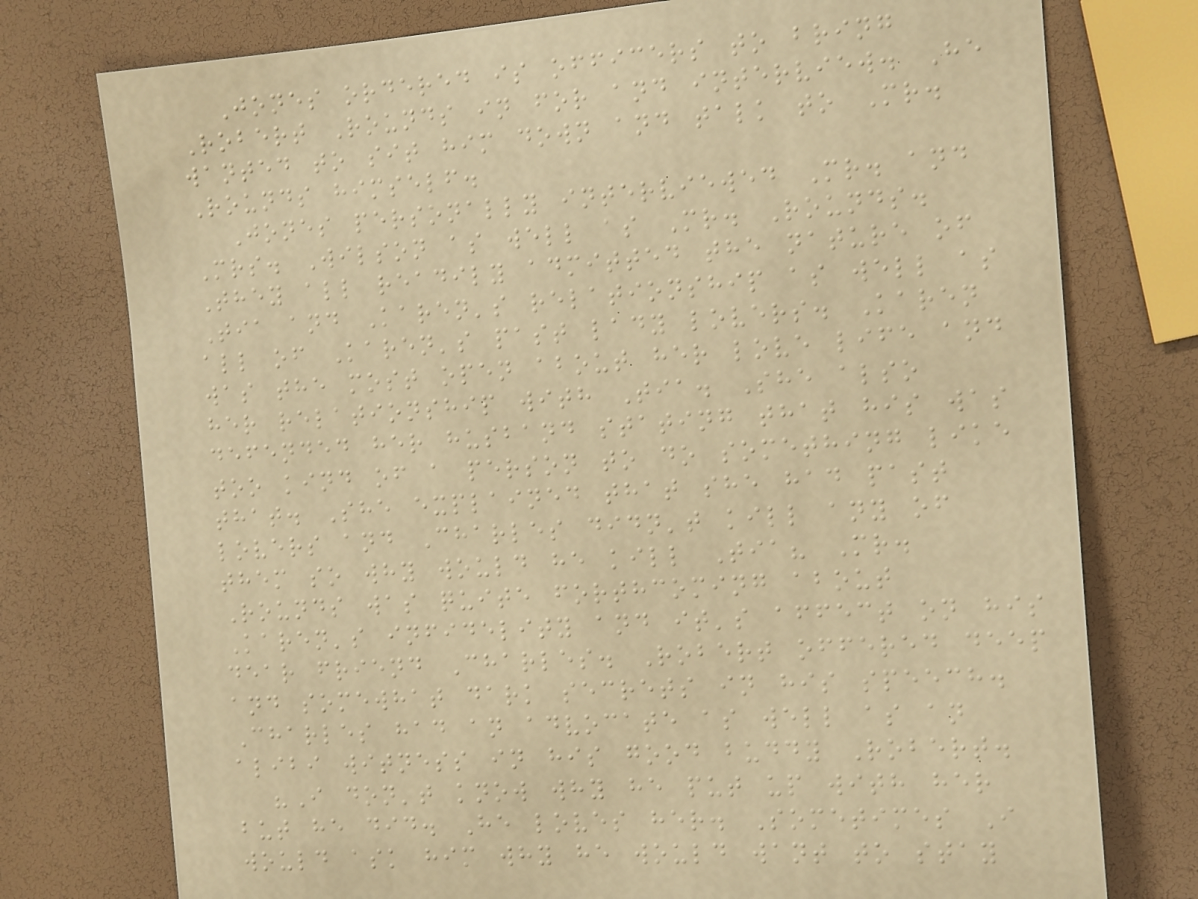Jones ordered is officers to bring
Robert Rounds in for and interview. He
wanted to sit him down and talk to Mr.
Rounds himself.
Jones personally interviewed Mr. and
Mrs. Wilson as well as Mr. Rounds.
They all readily admitted the nature of
Tia and Karen's relationship as well as
all of Karen's past lady lovers. Karen
was the most open about her love life and
her relationship with Tia. She also
defended her husband stating that his was
too kind of a person to do something like
that. She explained that she had past
lovers and Charles didn't kill any of
them so why would he kill Tia? Mr.
Rounds was quite forthcoming about
Karen's infidelity and it's affect on his
dear friend Charles. Robert offered deep
and somewhat dark secrets in his speech.
Charles had an advocate as well as an
alibi witness in his good buddy Robert.
"I don't know why he put up with her
but he did. He loves her. Sometimes I
would ask him why he would want to stay
